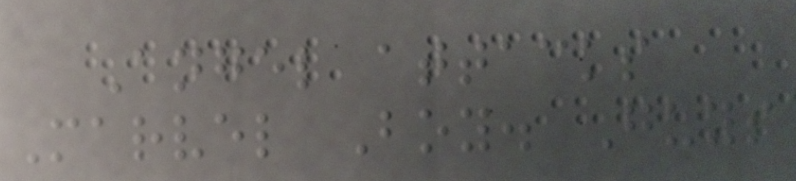Angel attacks
Marvel Boy. Guys
